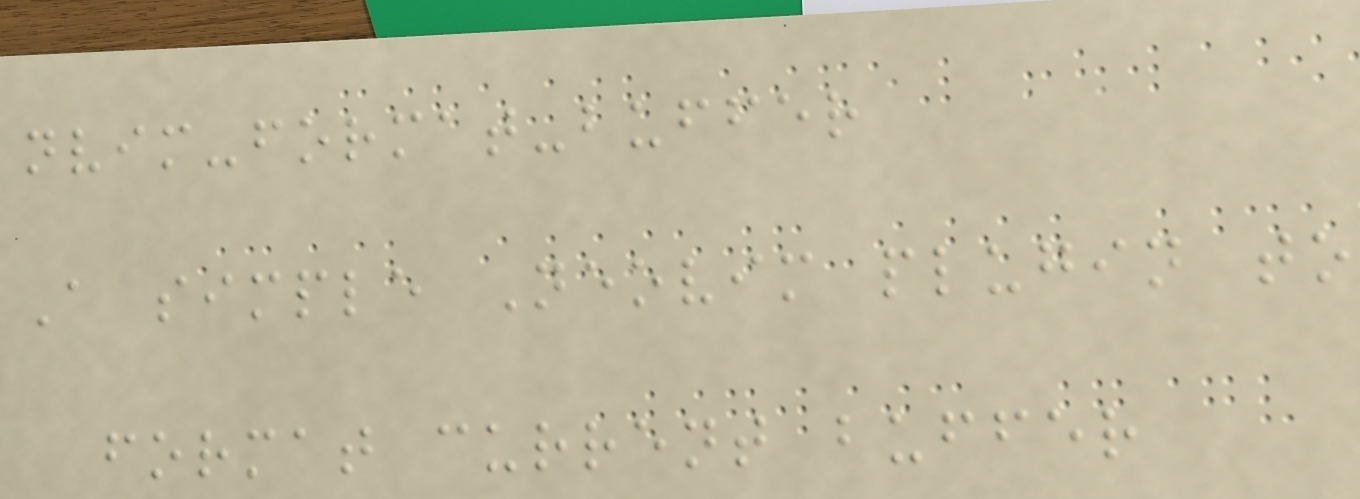nvim-format-buffer
A simple Neovim plugin to
format current buffer
